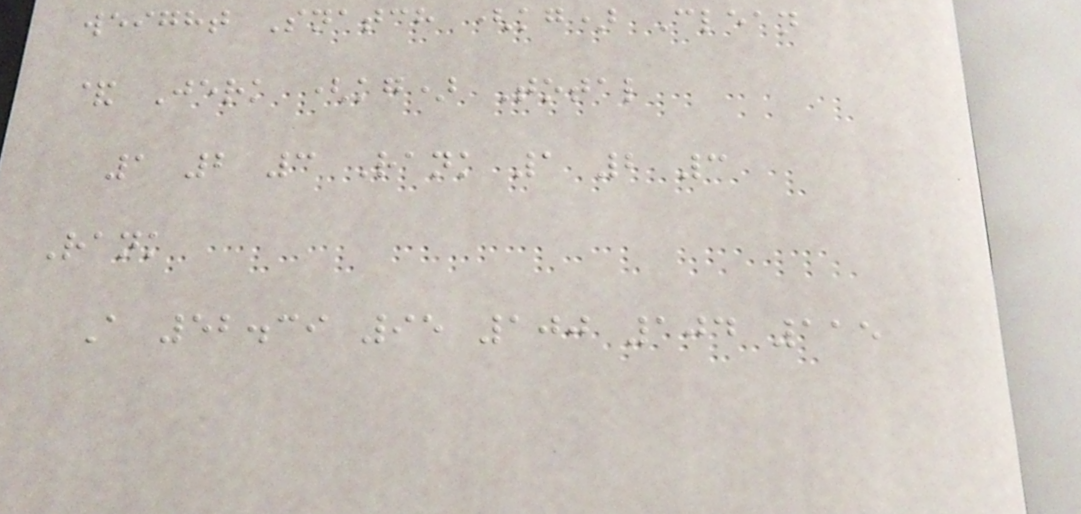weight Snatch (kg) Clean
& Jerk (kg) Total
1 2 3 Rank 1 2 3
Rank
A 52.39 95 100 104 115
